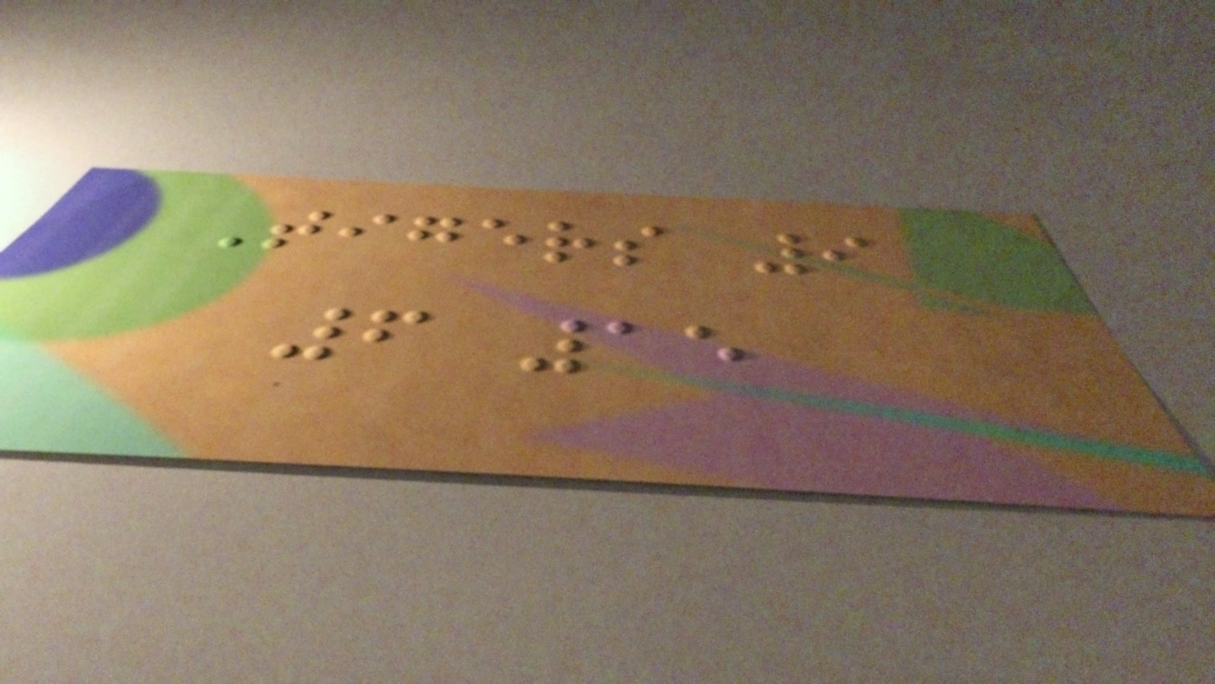Tigers 9
6 15
